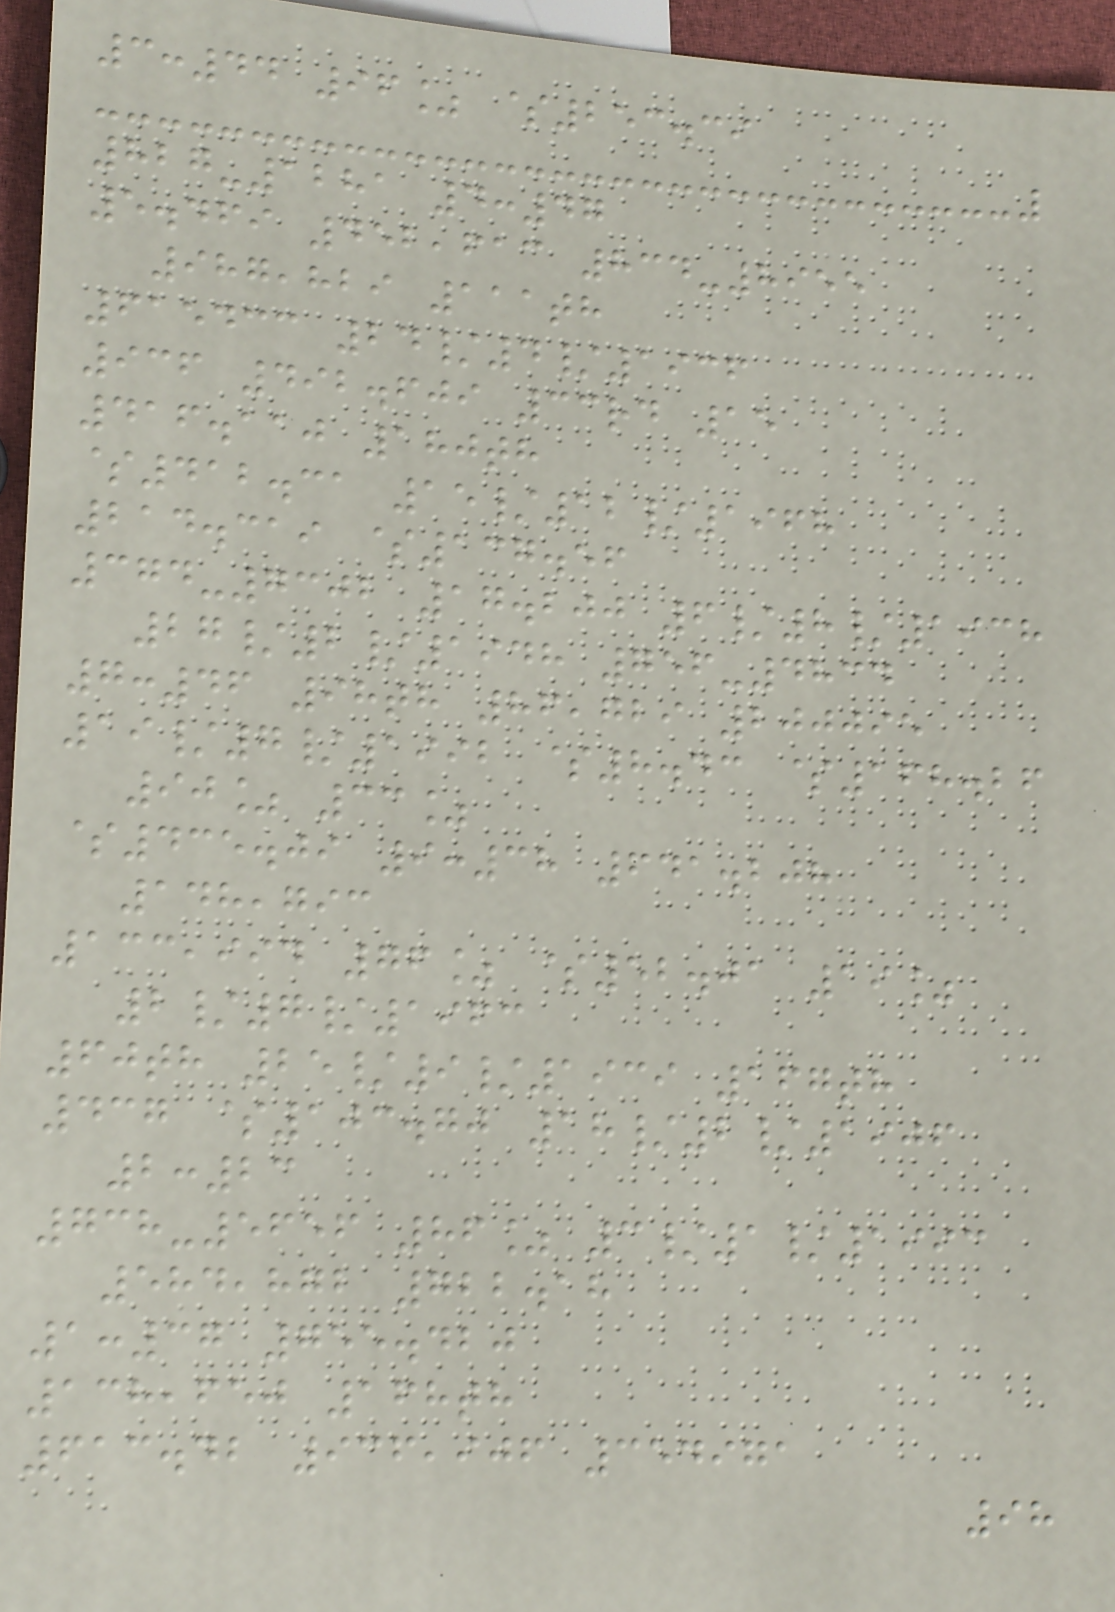3:44 96% $253.39
827-1281 4:47
5.469 452,613 834-8955
987,829 111th
615433 24/4/1936
936 492.609 33rd 15
416.110 180th
$412.31 15/12/1968
214.319 $137.56
374-7302 17.200 6/8/1938
27/2/1948 756-4834
7:46 98th 86,729 200095
19/7/1992 $8.43 $168.26
90% 33%
$435.09 9:38 641.208
148,793
133,994 76% $52.01 19%
2/7/1963
60th 25/9/1939 167th
437 $103.70 18/2/1906
2:23
738-5656 86% 3/1/1993
584,872 722.18
1:37 755.420
138,650 168th
613.42 936,906 354971
98
